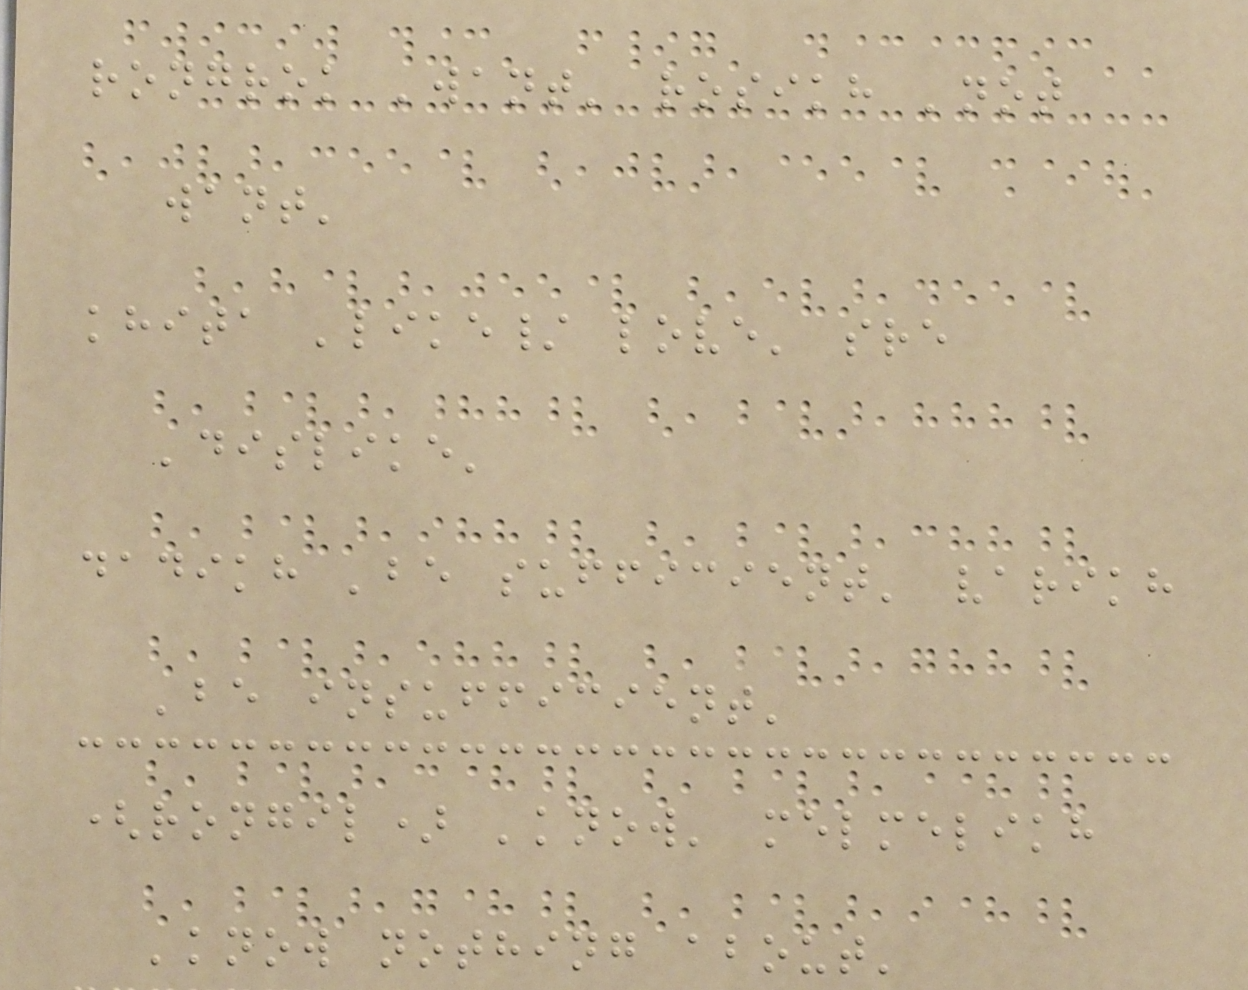rongrok 'want' rosikh 'not
want'
khita 'like/ love' sre
'dislike'
dadikh 'be sufficient' varikh
'be insufficient'
(rongil) 'know' melmelikh
'know nothing about'
